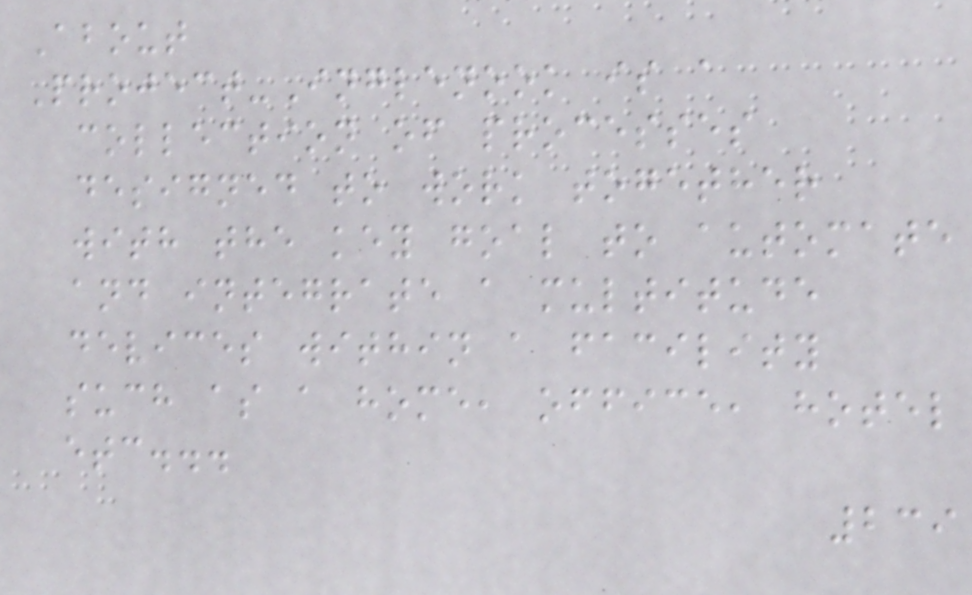About
Project-Inglenook is a
collection of processes
designed to work together
with the key goal to automate
and integrate a multitude
devices within a facility
such as a home, office, hotel
etc...
239
